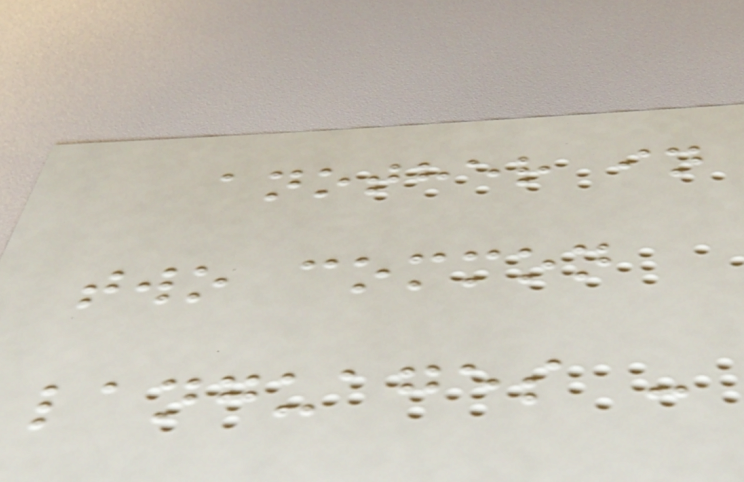another in
two common
languages -
